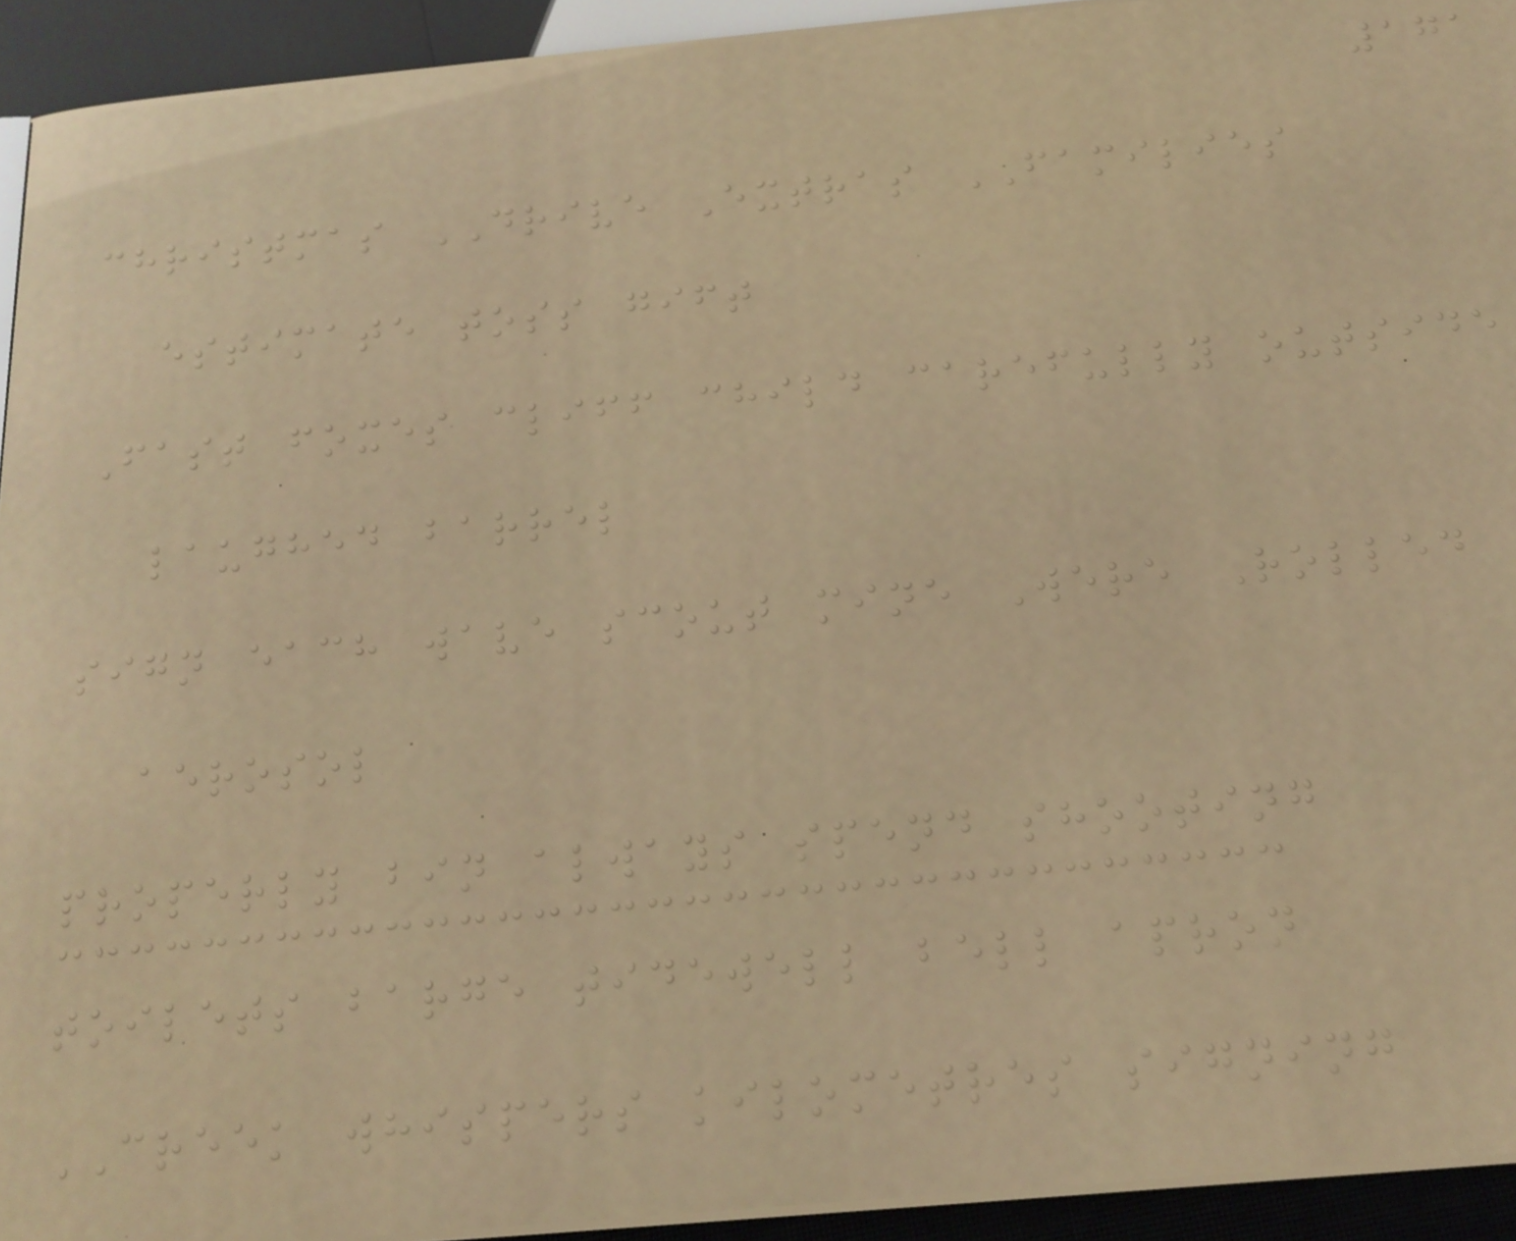171
christmas DRIVE Extras FAMILIES
estimate toss gift
Fast foxes cliff child carefully outside
laughed barrel
sign each wave scout mine Were Rolled
aerosol
properly bin always spend shooting
toilets barge tidewell bell apron
CREEK whispers kilometres signing
